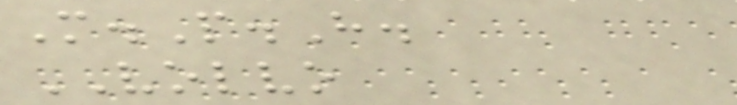M.P.H.
VOLVO
